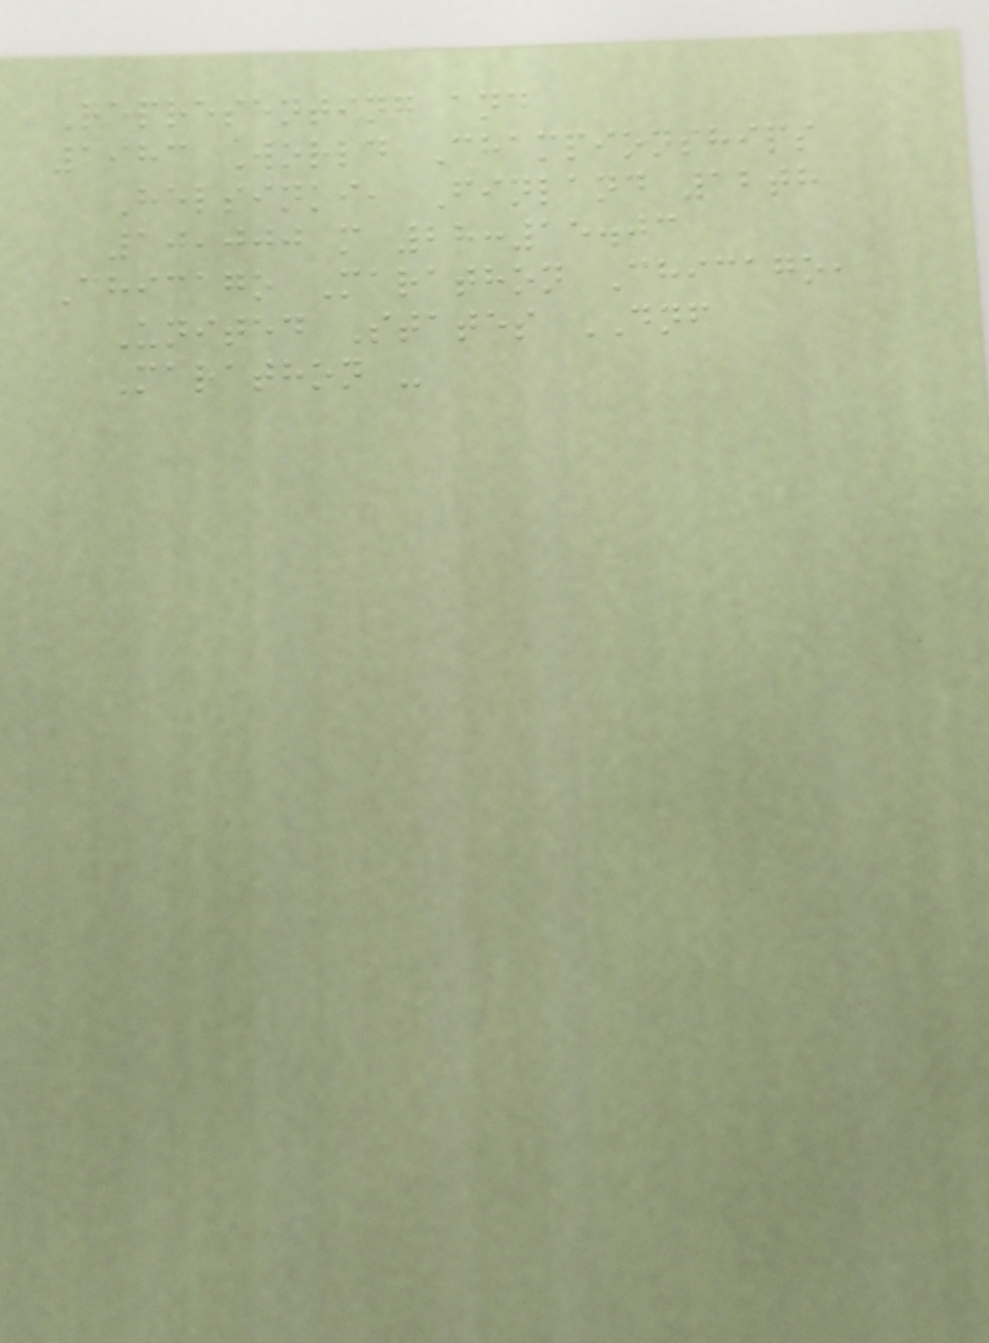Representing and
1983 World Championships
Helsinki, Finland 12th
10,000 m 28:15.03
Chicago Marathon Chicago,
United States DNF
Marathon -
